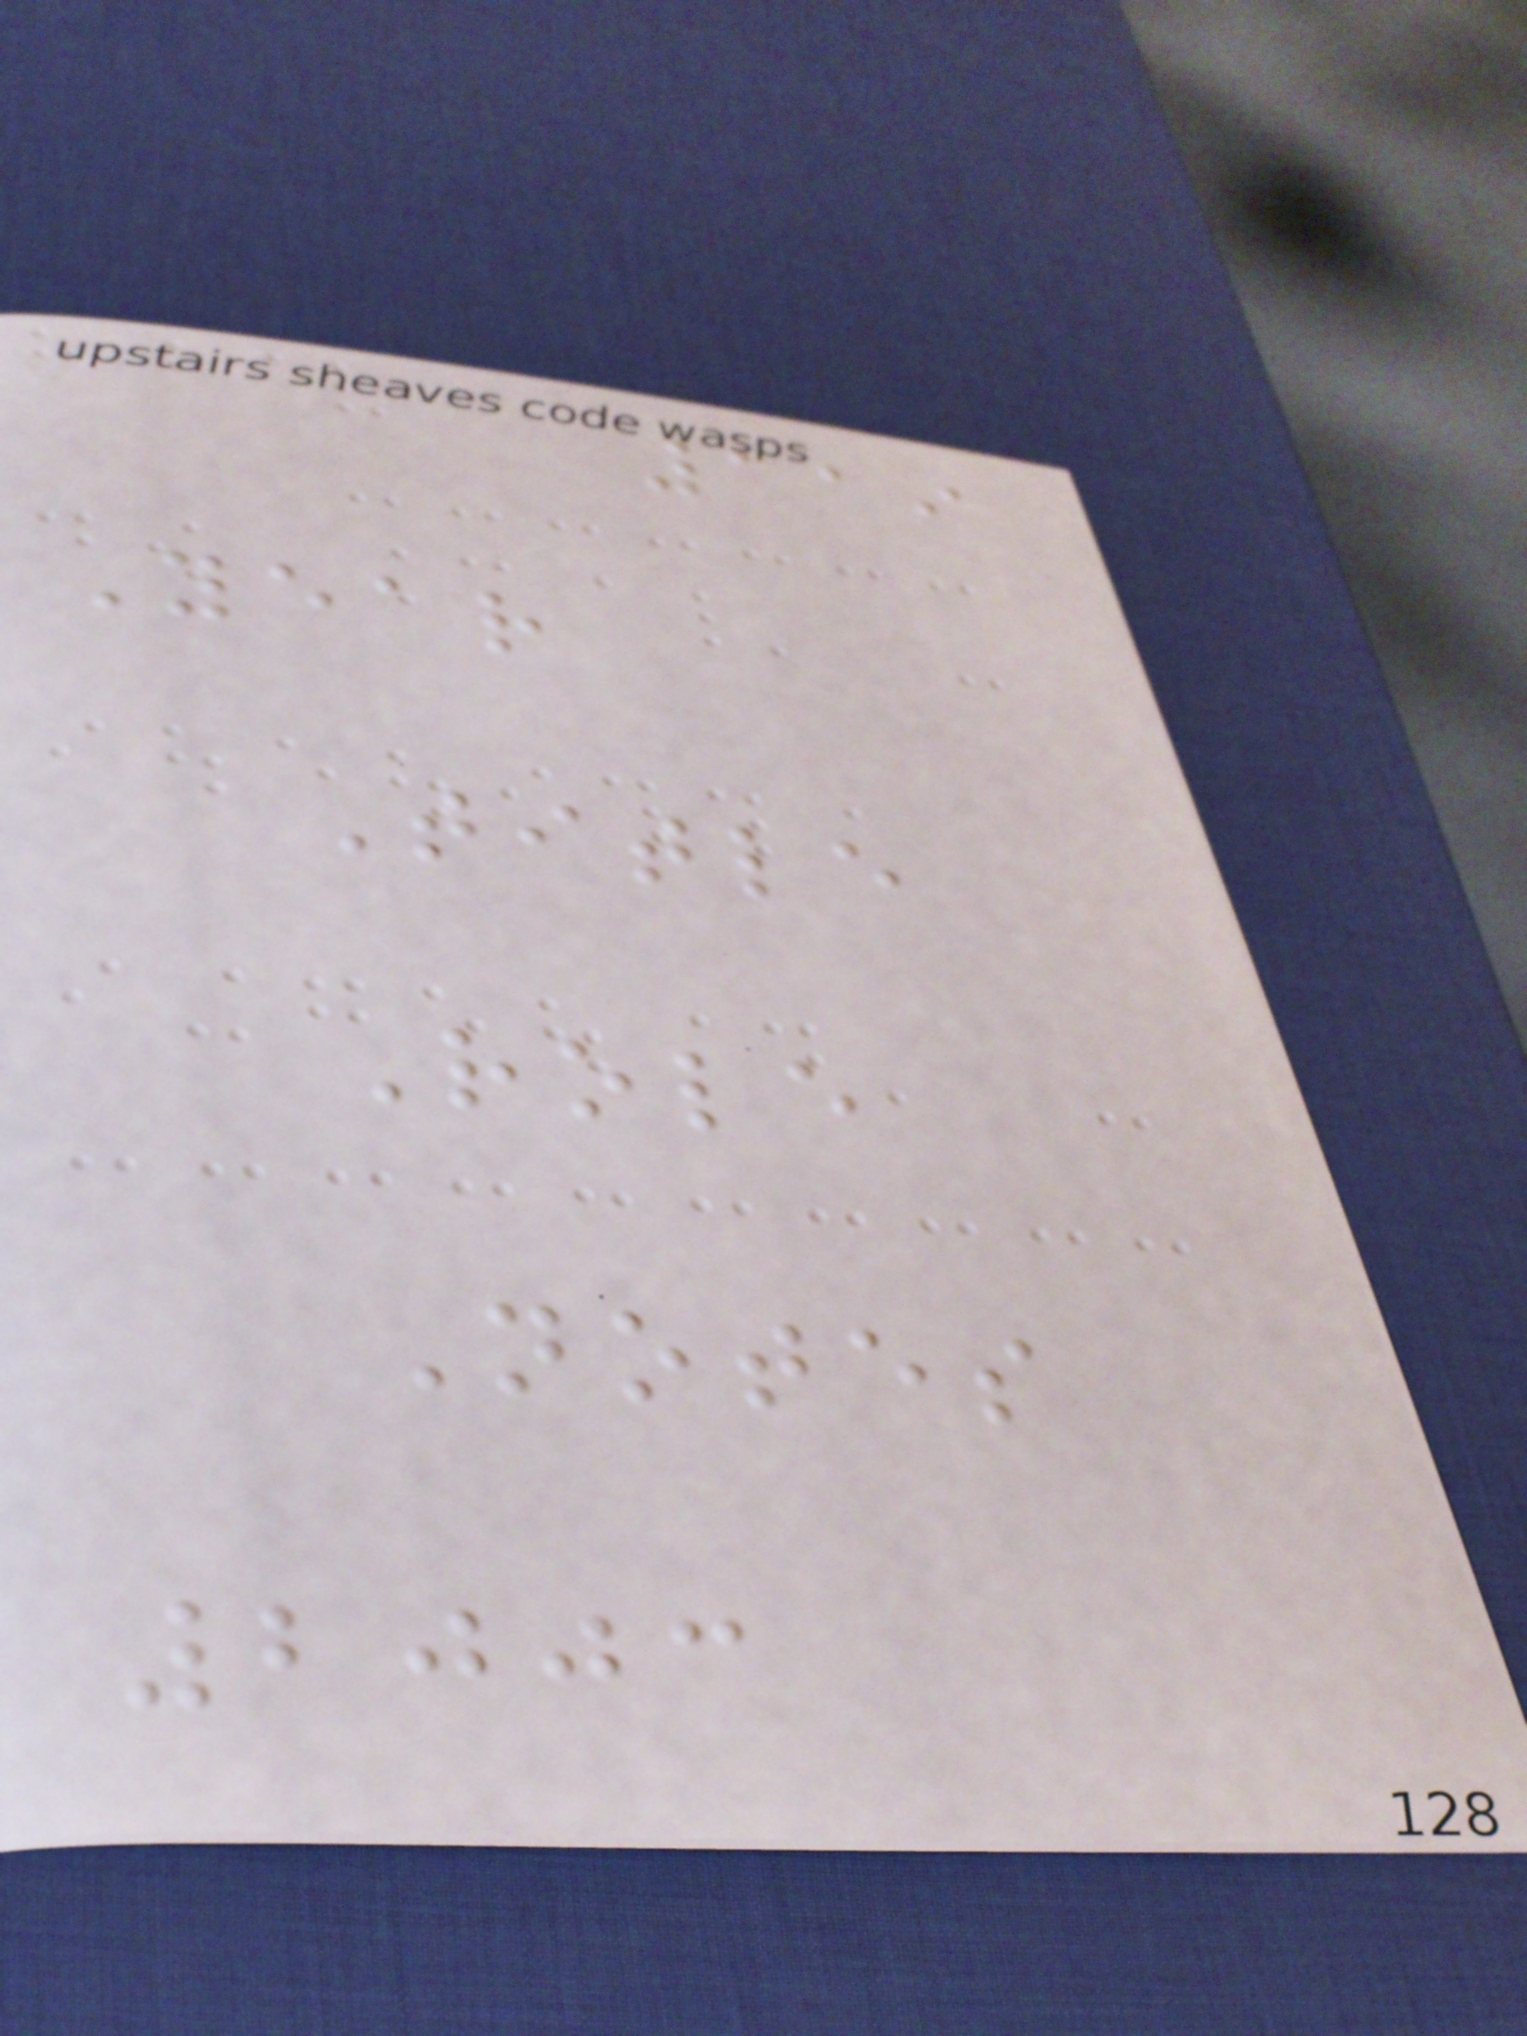119
Year
Title
Role
Notes
2003
